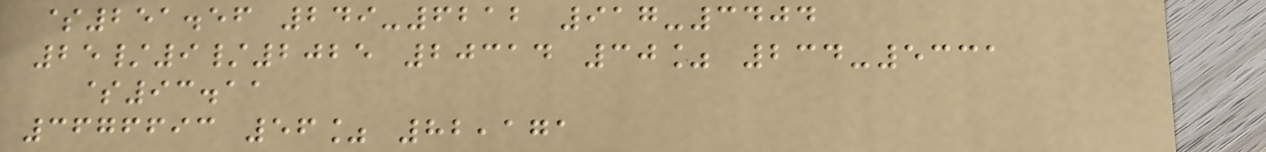$251.56 249-6212 917-3404
25/9/2025 20314 30% 234-5331
$93.11
3676693 56% 82,171
